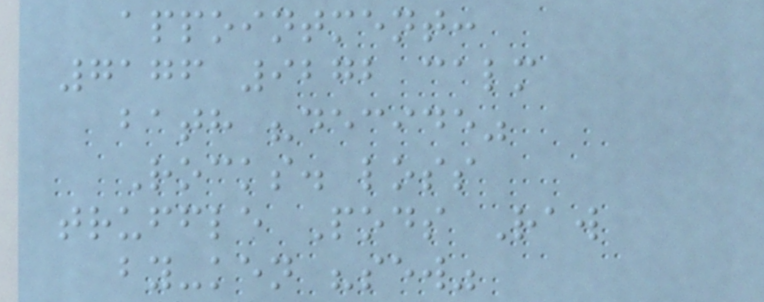appointment:
7176 9272 calm
bath "decide"
Rocks. loss
truffle Pods Raw
by-ken "sew"
